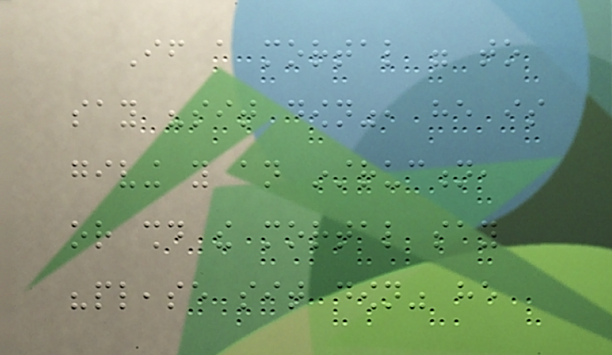If a mortal were to
say "sit down", he is
giving you an instruction,
or should the mortal say
"please sit down" he
